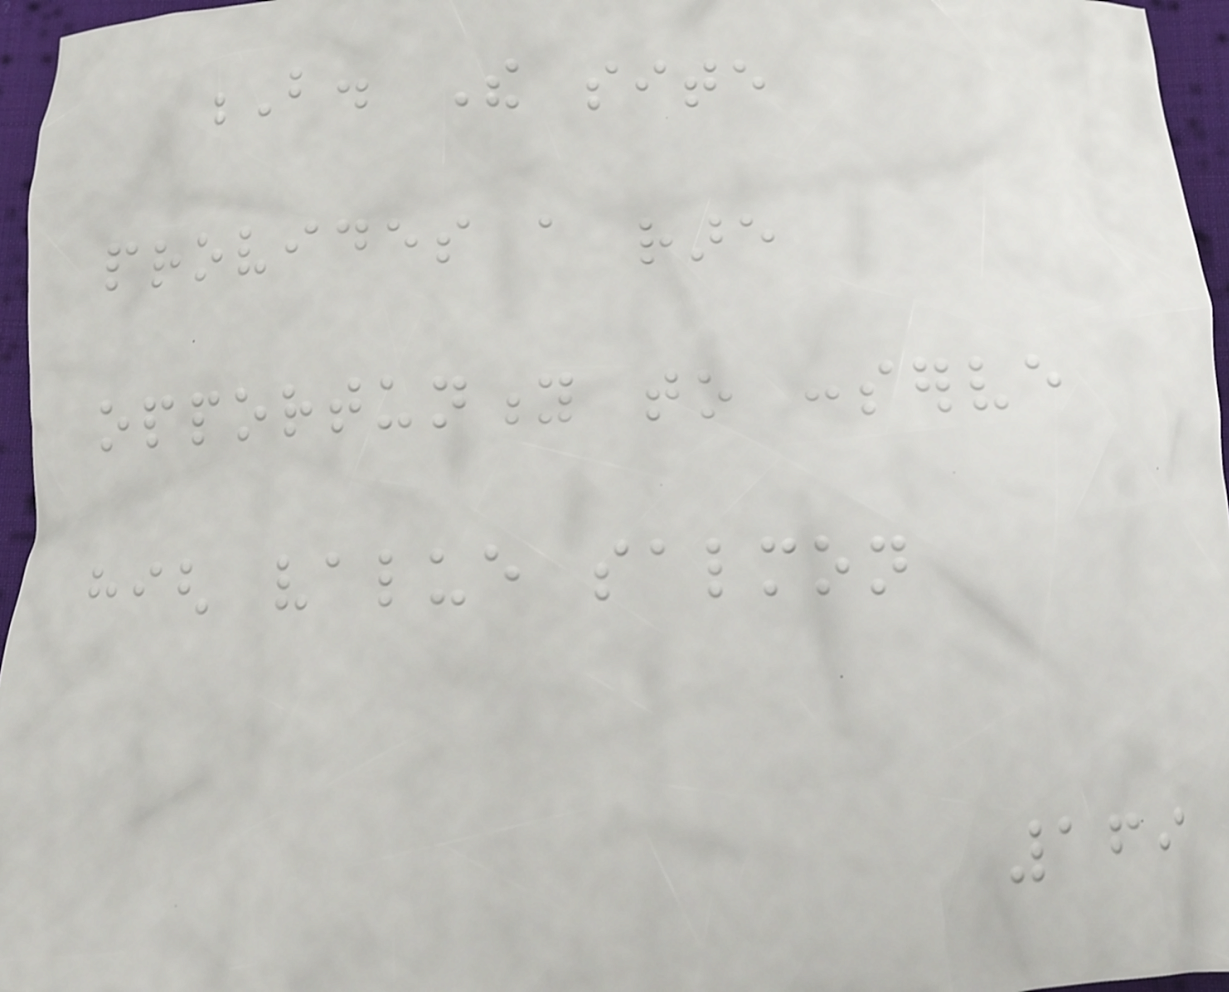B. The site
provides a rare
opportunity to conserve
high value salmon
169
